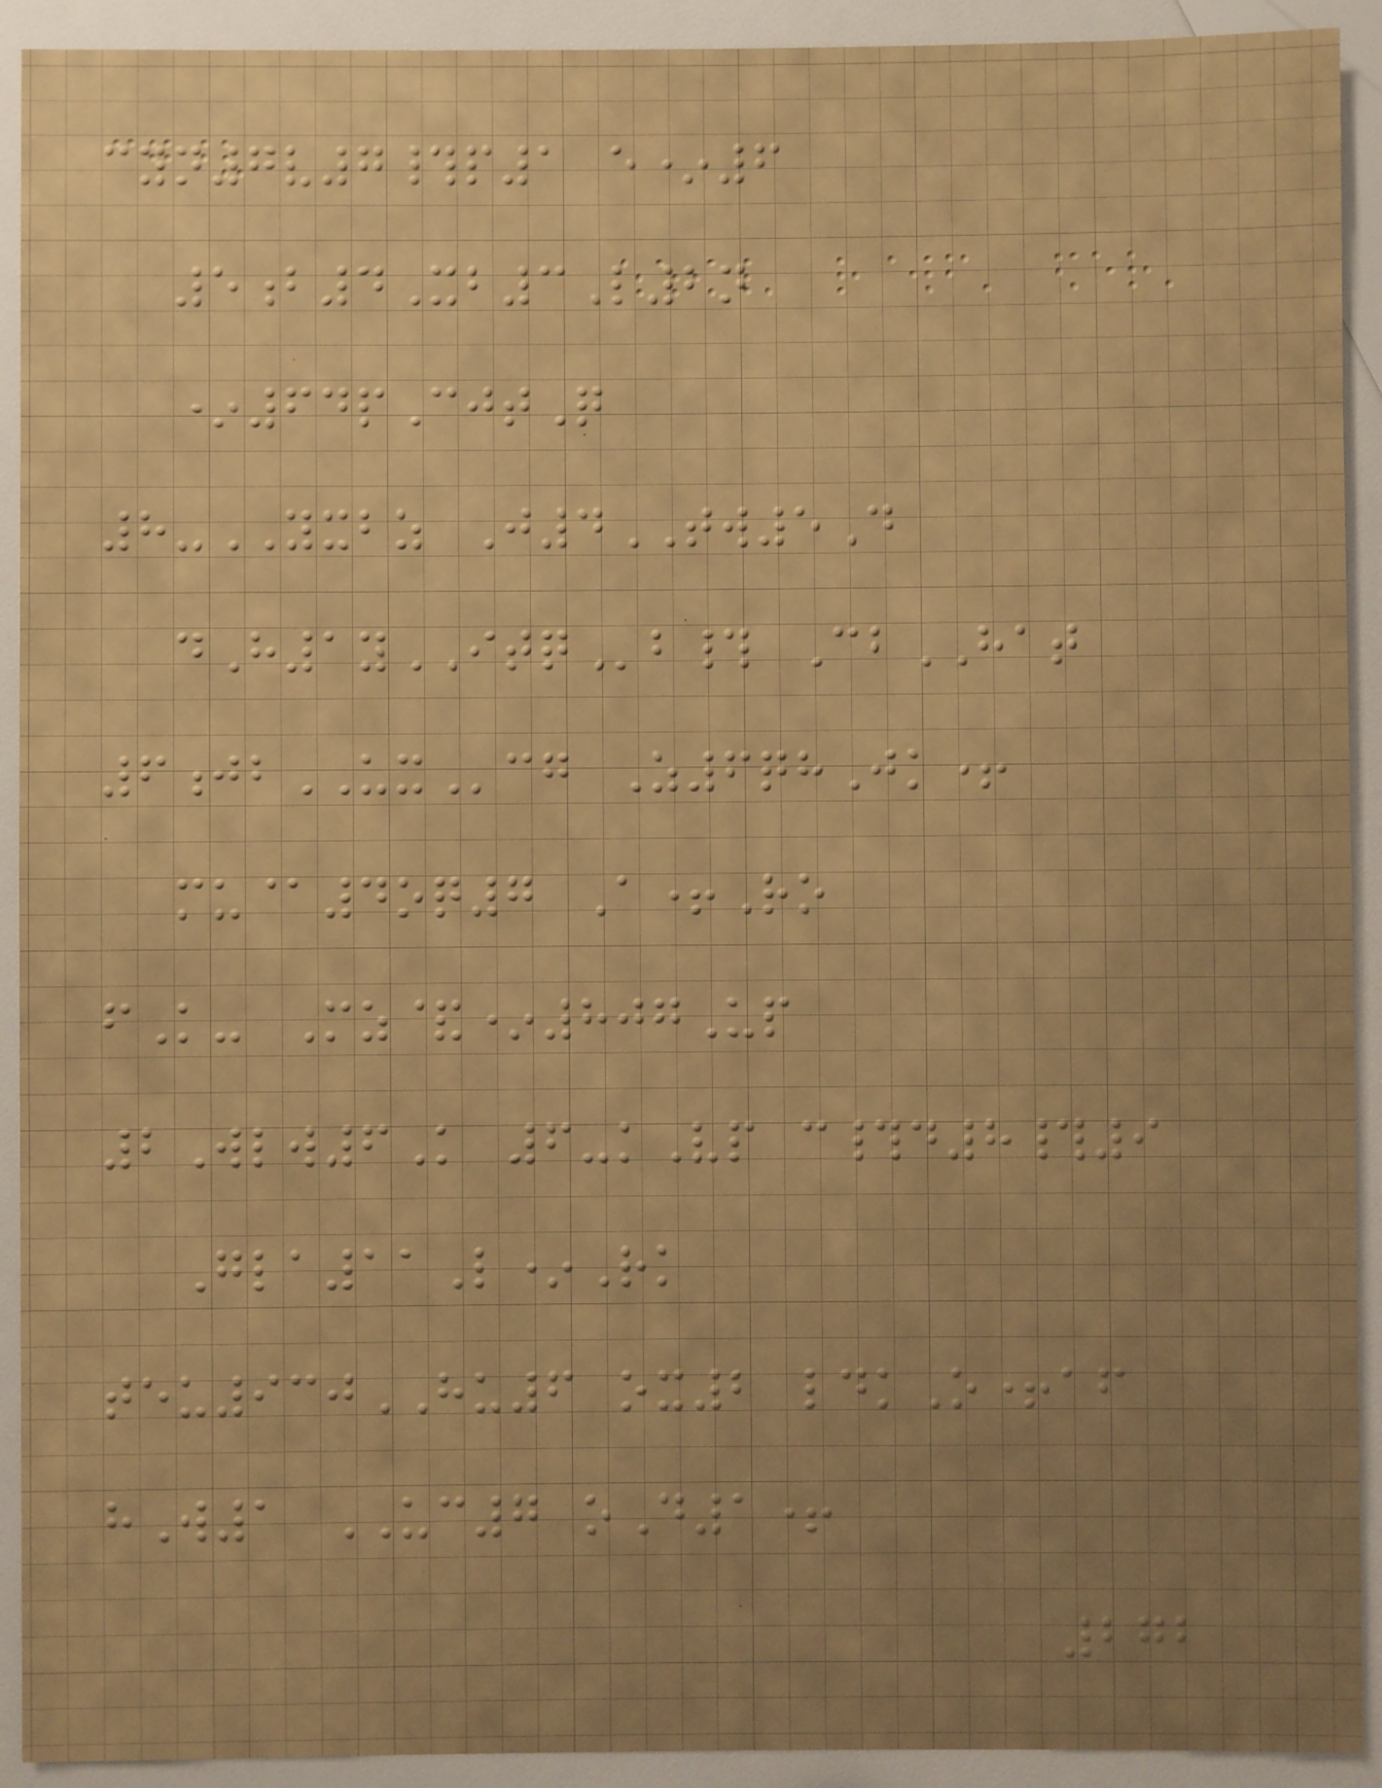cyn7v7#p1 e*6
5b4Xb3L2n
*64pCjtQ
8-YXBZ J4TW5D
dH1yITQb# CbHAT
6jbUXcg Z6qhJk+
mu@4oq7 A+Ro
fK- Mz&*807Up
2Wlw6K 6-kVp c#d8#9
Gla11L*Rk
teu930HU6 ox2 ldkO+af
hW1 UC7 oD1+
272
